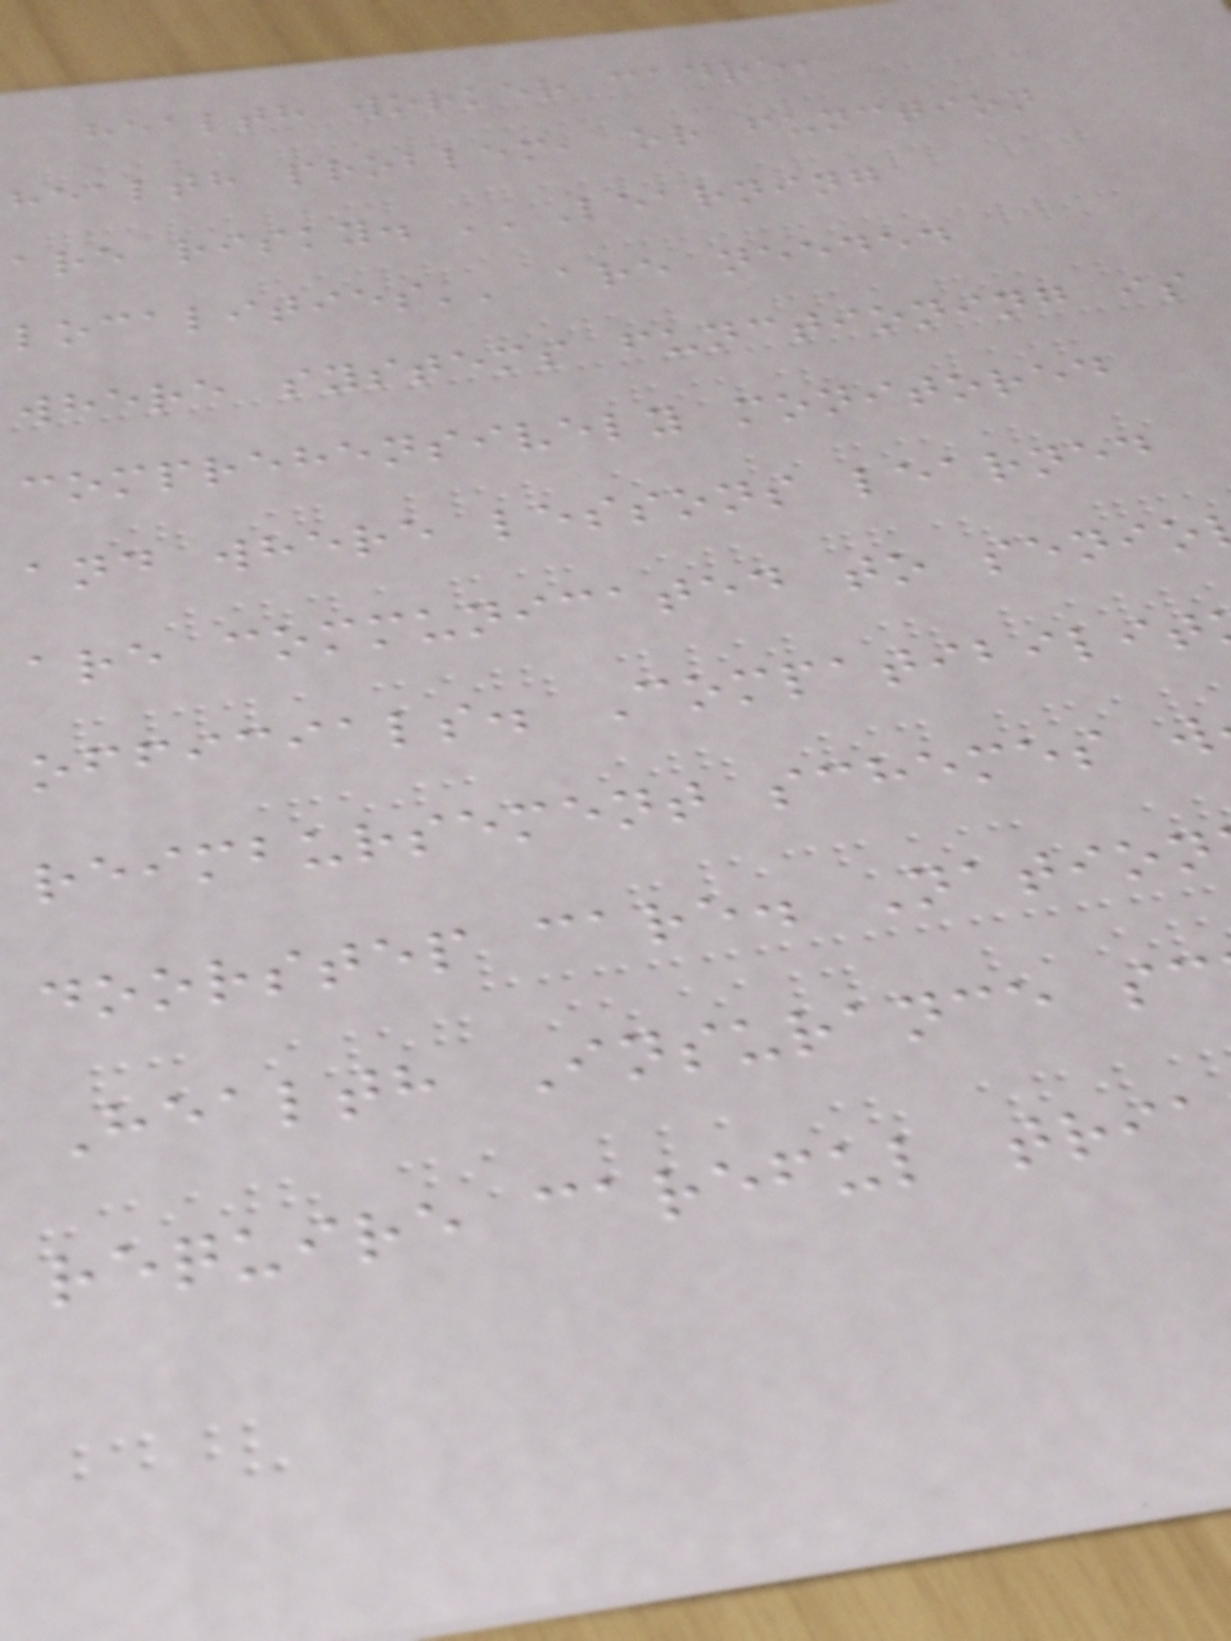health worker cadre,
health problem, or function
are risky. ''Learning
localities'' are needed
where systems functioning is
comprehensively monitored
and where lessons learned
are communicated to senio
officials. Compatibilit
reimbursement schemes w
doorstep care. Nation
Health Insurance sc
require careful tria
